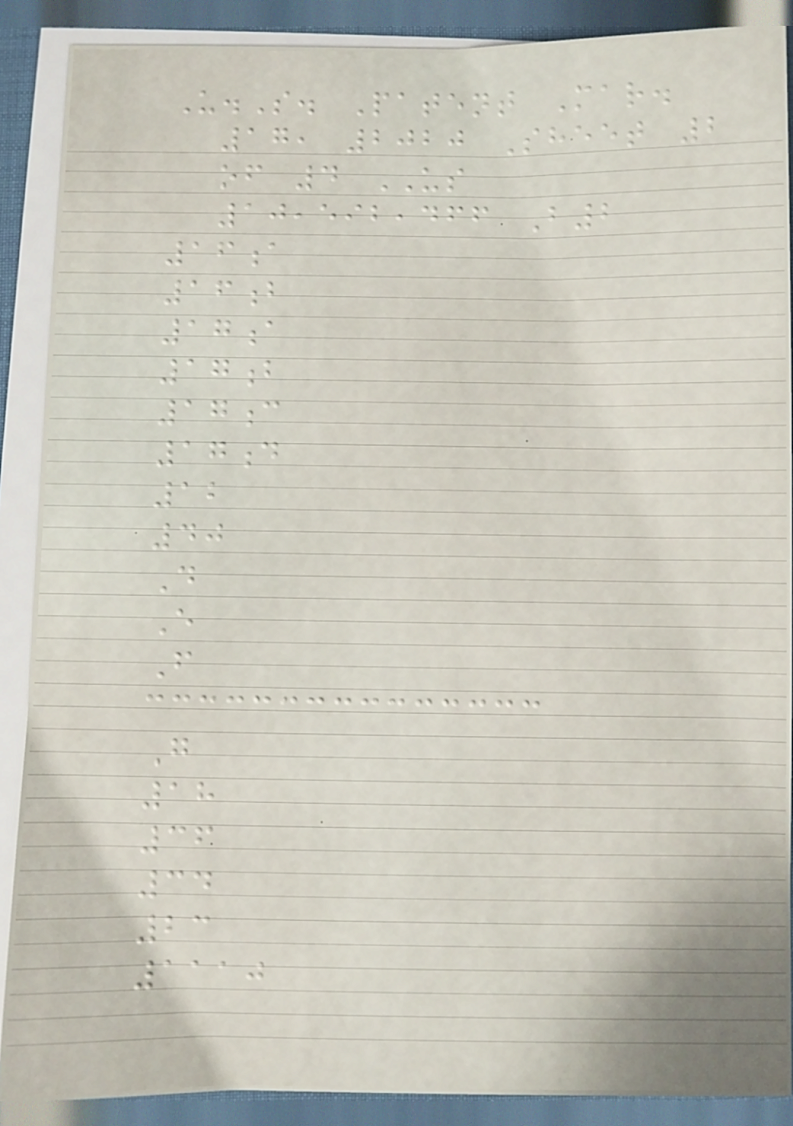U.S. Patent Mar.
17, 2020 Sheet 2
of 4 US
10,592,466 B2
16a
16b
17a
17b
17c
17d
12
40
D
E
F
G
18
36
34
23
1110
